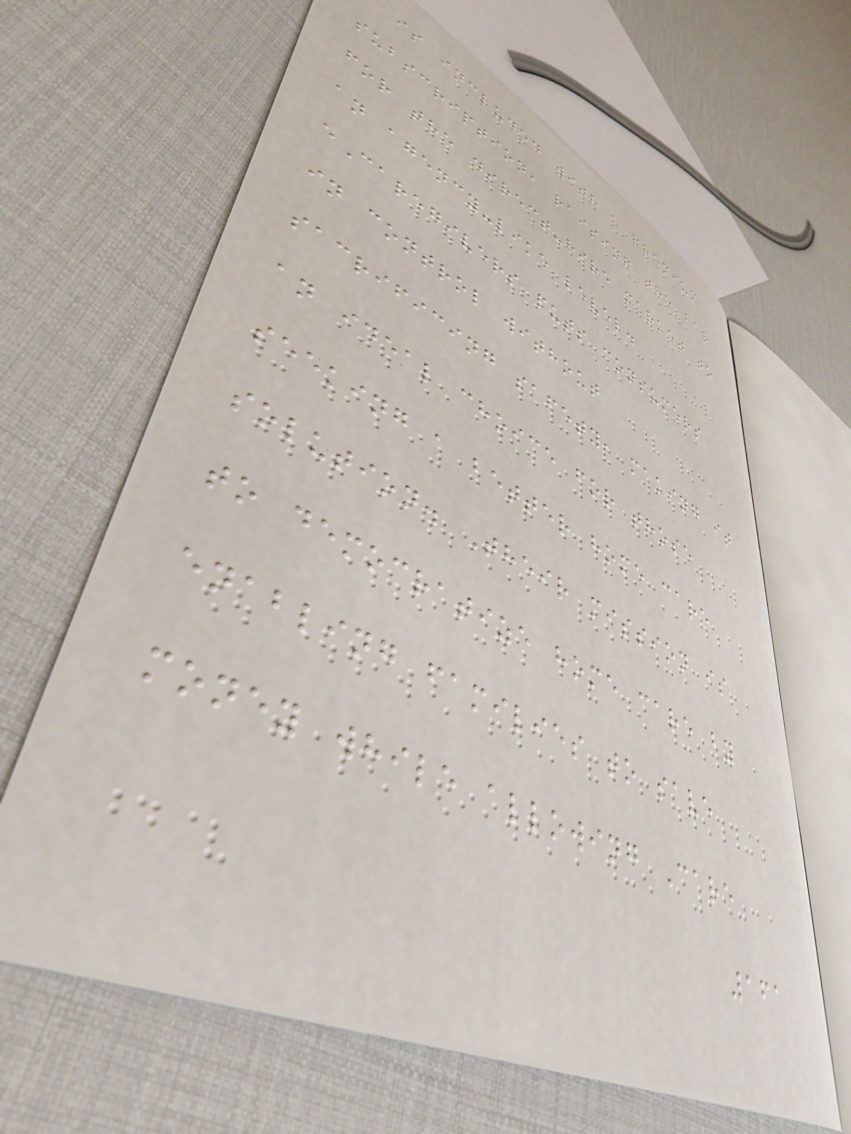is included with a premium
subscription, raising the bar
for the direct-hire market to
an agency-like level.
eCaregivers puts consumers
in control without
sacrificing safety, making it
an ideal choice for those
seeking a better home care
solution. Their mission is
to democratize home care by
enabling families to save
money while allowing Care
161
